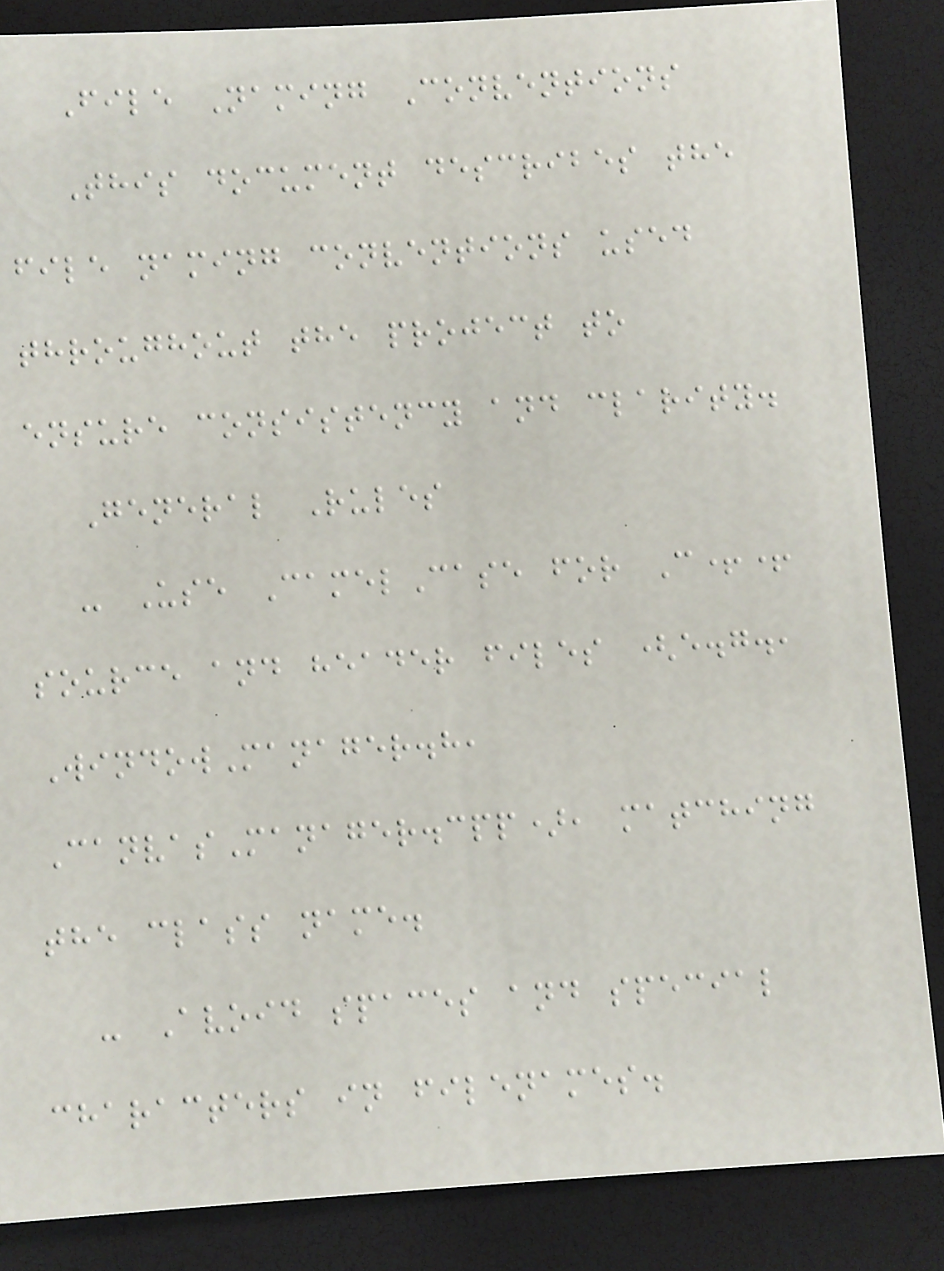File Naming Conventions
This document describes the
file naming conventions used
throughout the project to
ensure consistency and clarity.
General Rules
- Use CamelCase for C++
source and header files (e.g.,
WindowManager.h,
CanvasManager.cpp), matching
the class name.
- Avoid spaces and special
characters in filenames.
